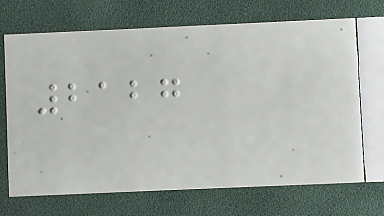2127
